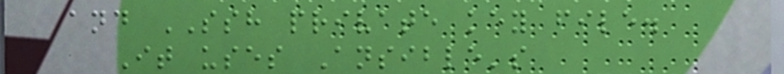and SSH private key file.
It uses Ansible's
